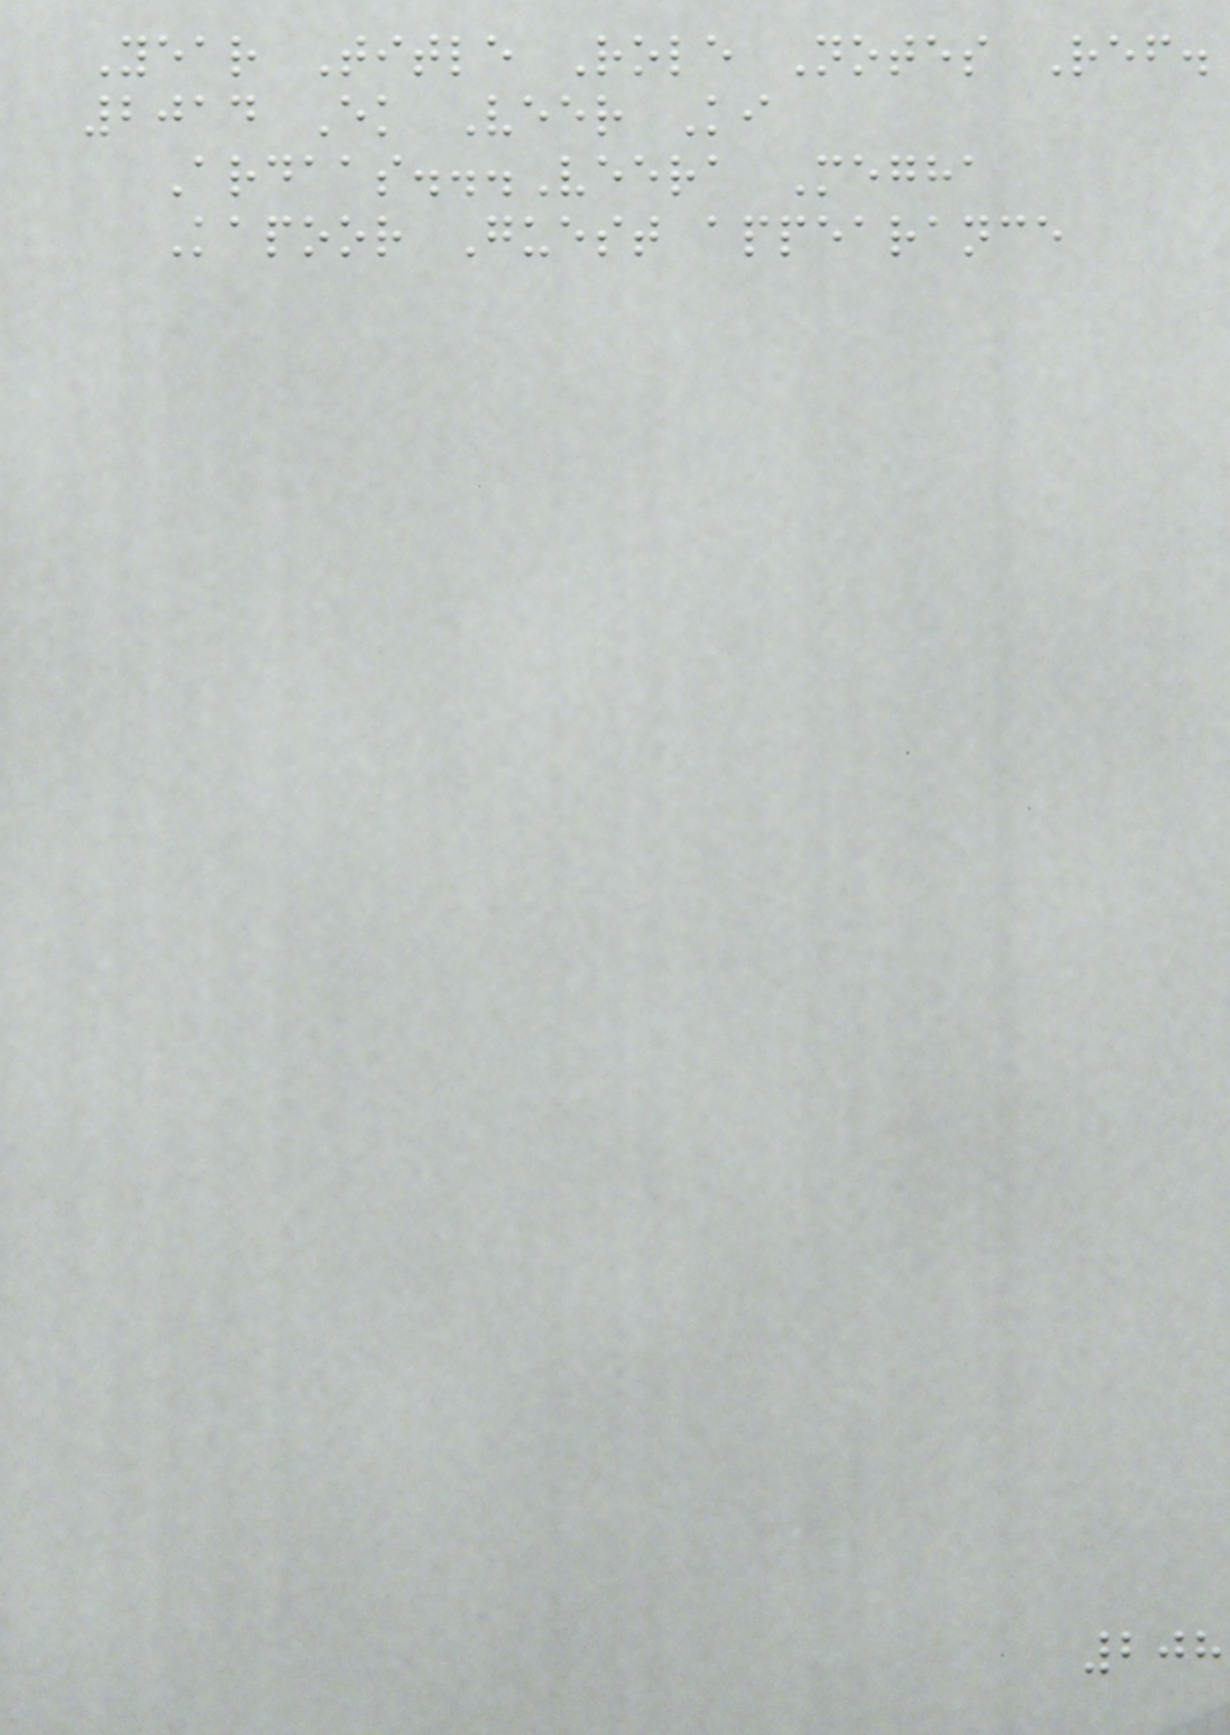Year Title Role Notes Ref.
2014 Ek Veer Ki
Ardaas...Veera Megha
Kapoor Guest appearance
208
